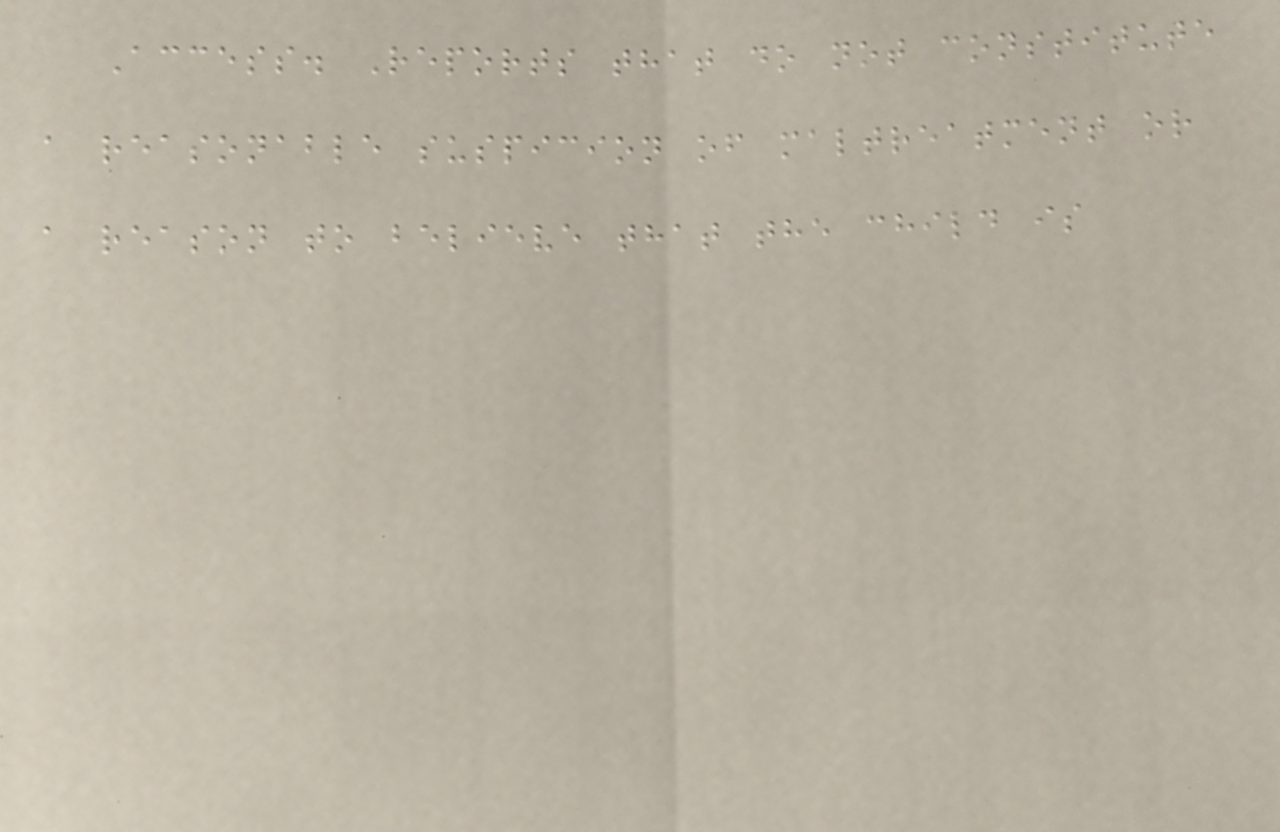Access. Reports that do not constitute
a reasonable suspicion of maltreatment or
a reason to believe that the child is
